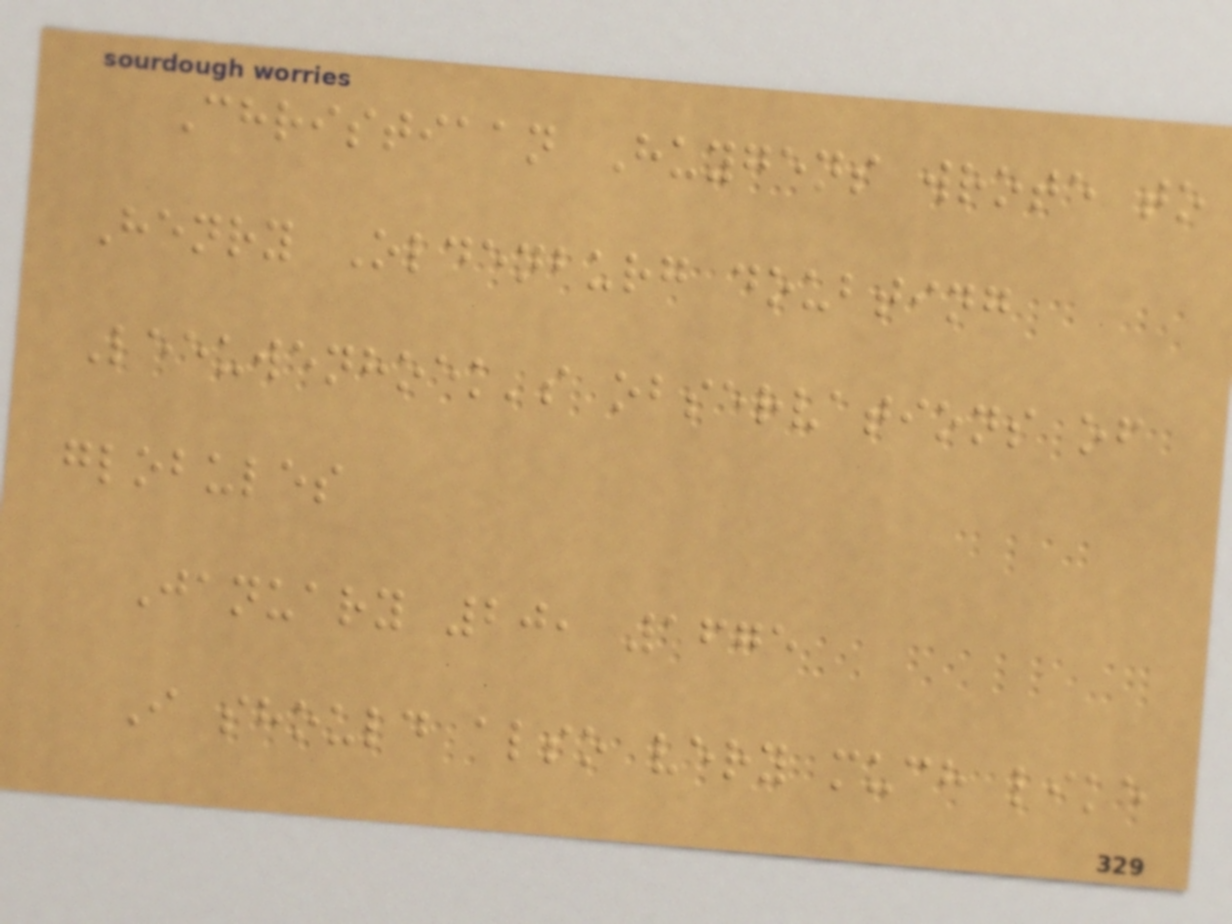Christiaan Huygens wrote to
Henry Oldenburg doubting
Leeuwenhoek's observations of
globules
January 20, 1675
I should also very much like
